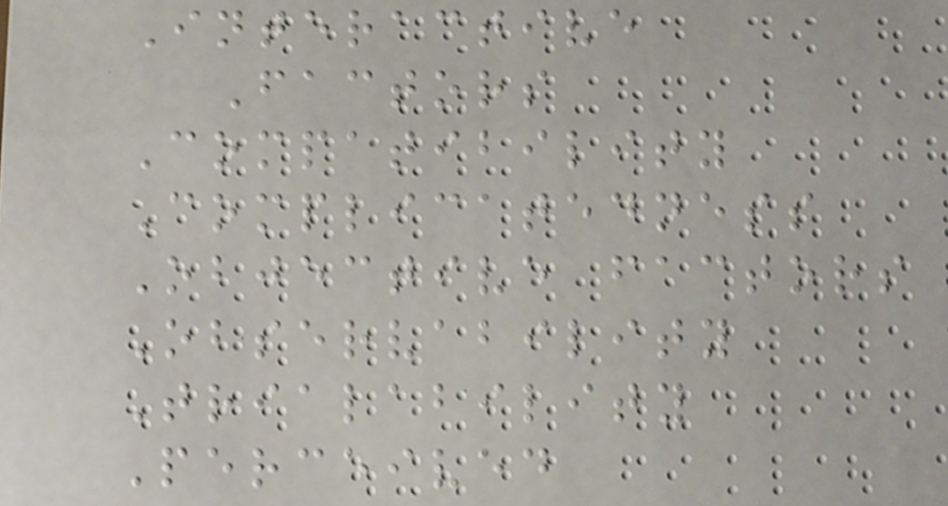Interactive
Factors
Compatibility
Complicatedness
Objective factors
Observability
Trialability
Perceived
